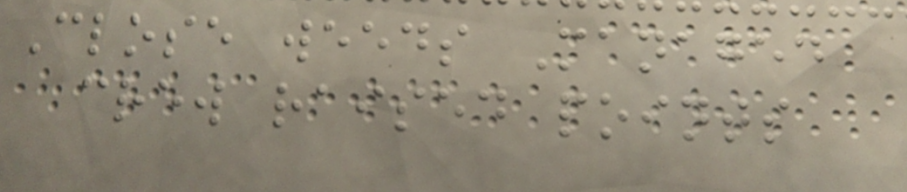Close weeds Managed
crew raised points
